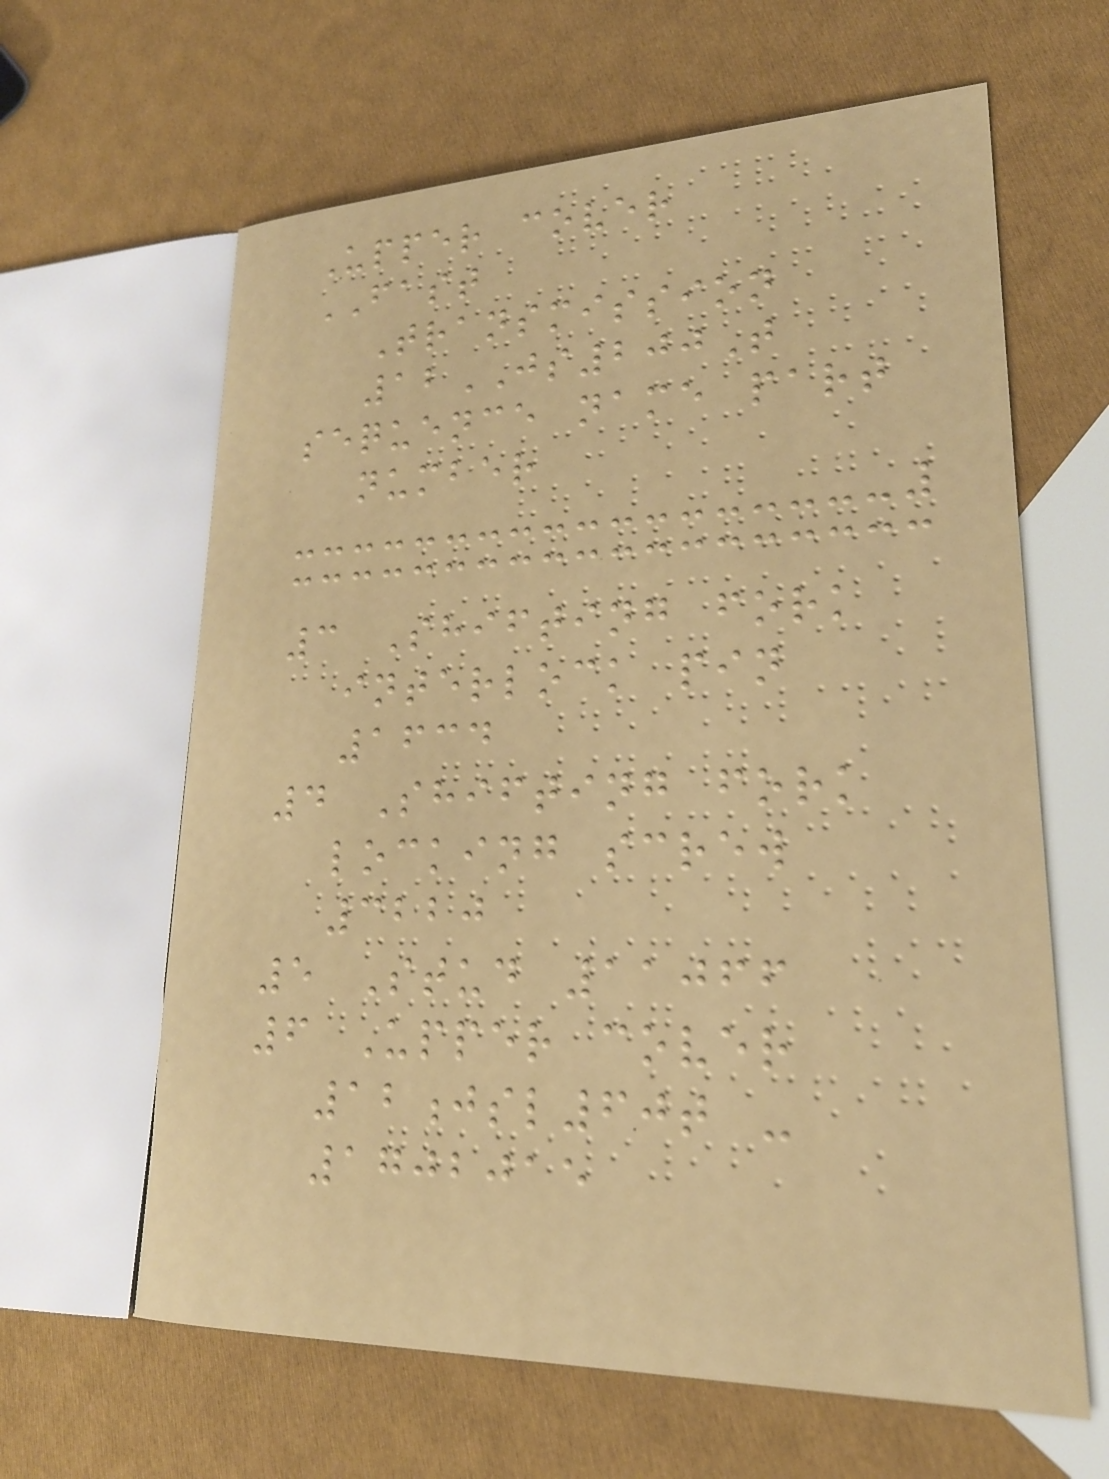Upper cover
FAST
Transmission
12JS200T
sequence name part
number
3 Shifting fork
interlock pin
1634
4 Shifting fork
locking screw
3220
5 Stud 11066
6 Upper cover
12jsl60t -
1702015
